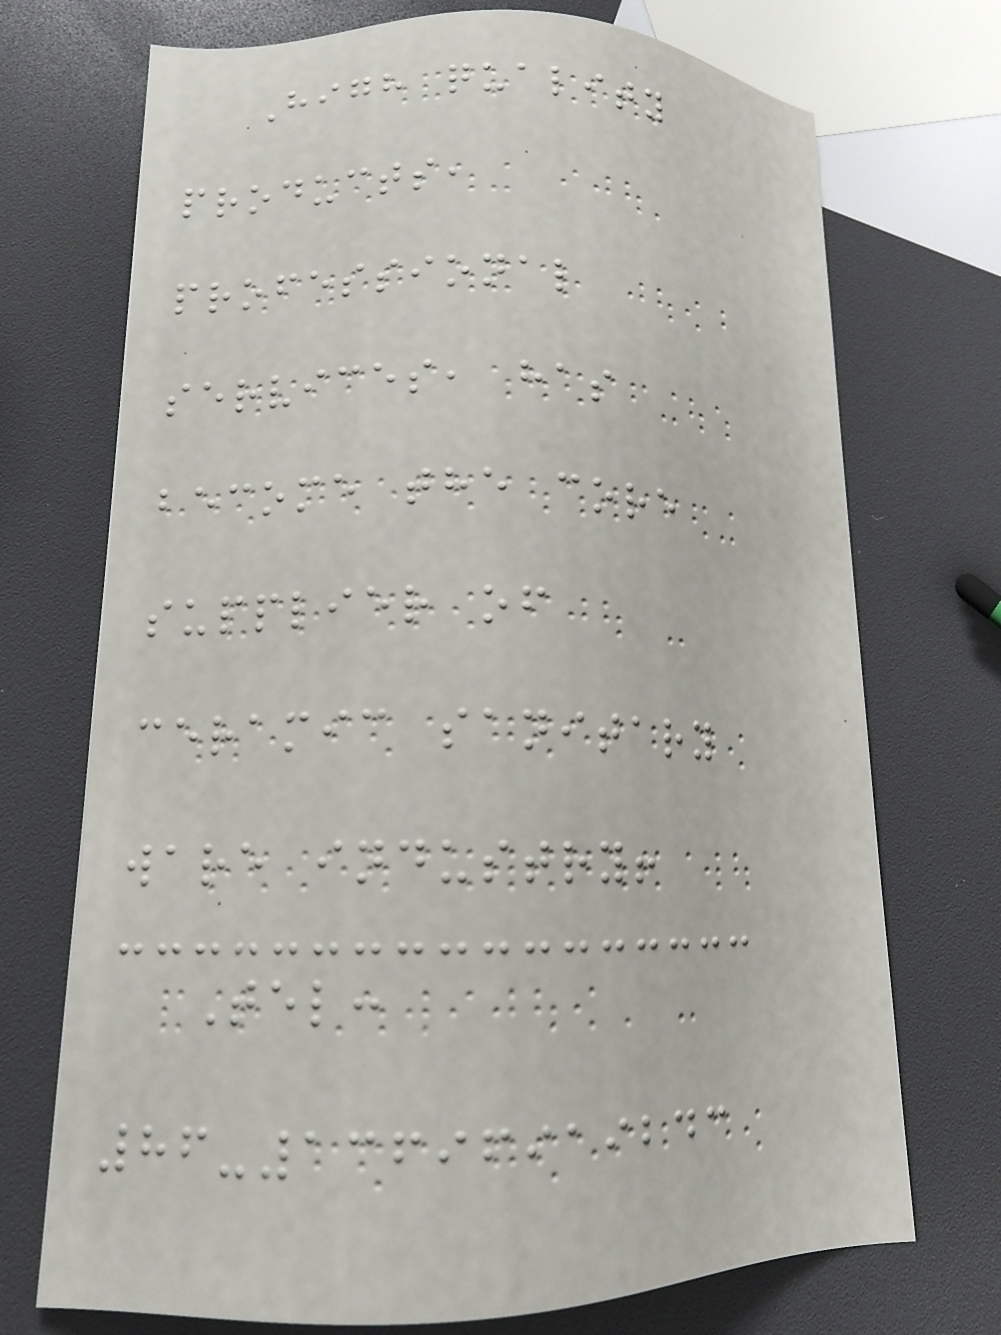High quality
products,
professional
services, has
become the core
supplier of
ceramic sanitary
ware industry!
Tel:
86-13696919243
